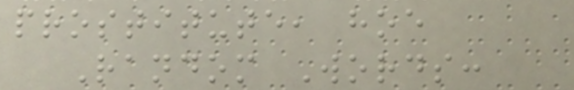prostitute, hoe
Random Words:
